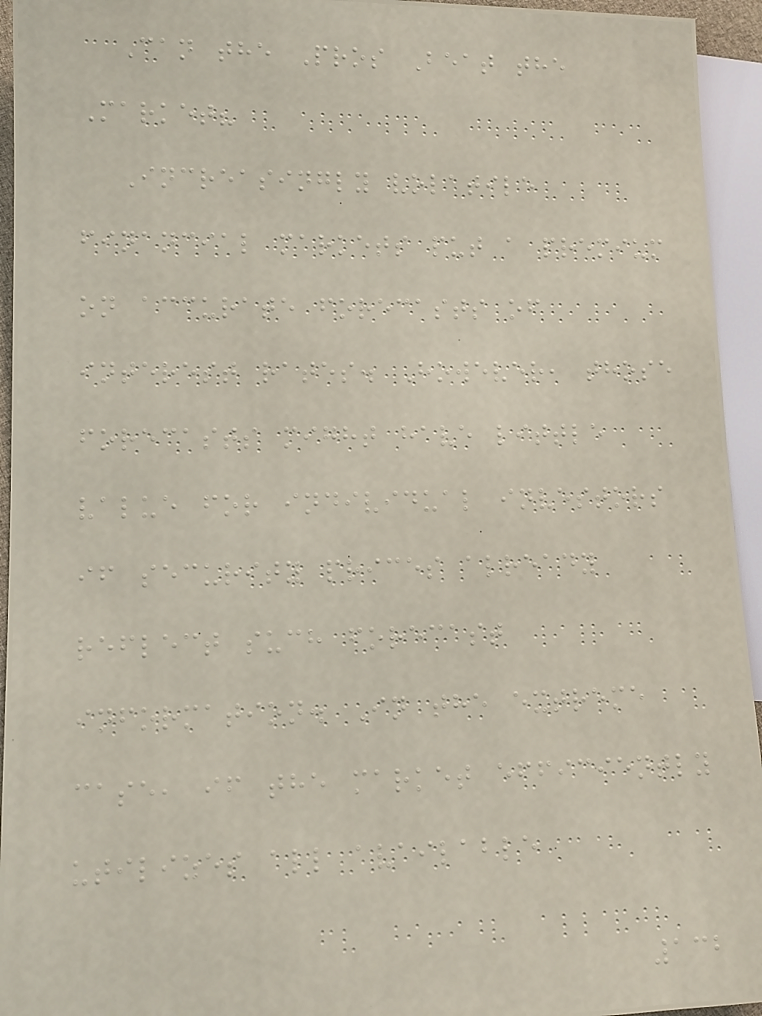Can the Pros Beat the
Market?
Increasingly volatile
financial markets put a premium
on accurate forecasts of
interest rates. However, those
forecasts might have little
value for individual investors
if security prices already
reflect such forecast
information. In the extreme
case, if the market efficiently
utilizes all available
132
